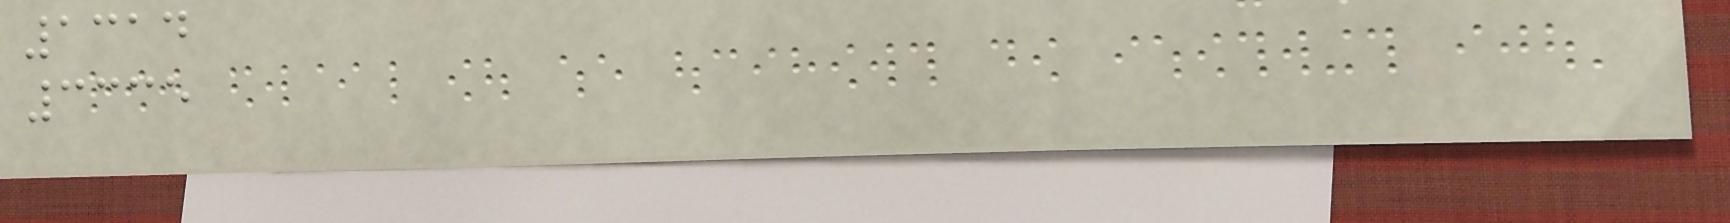1314
3335
